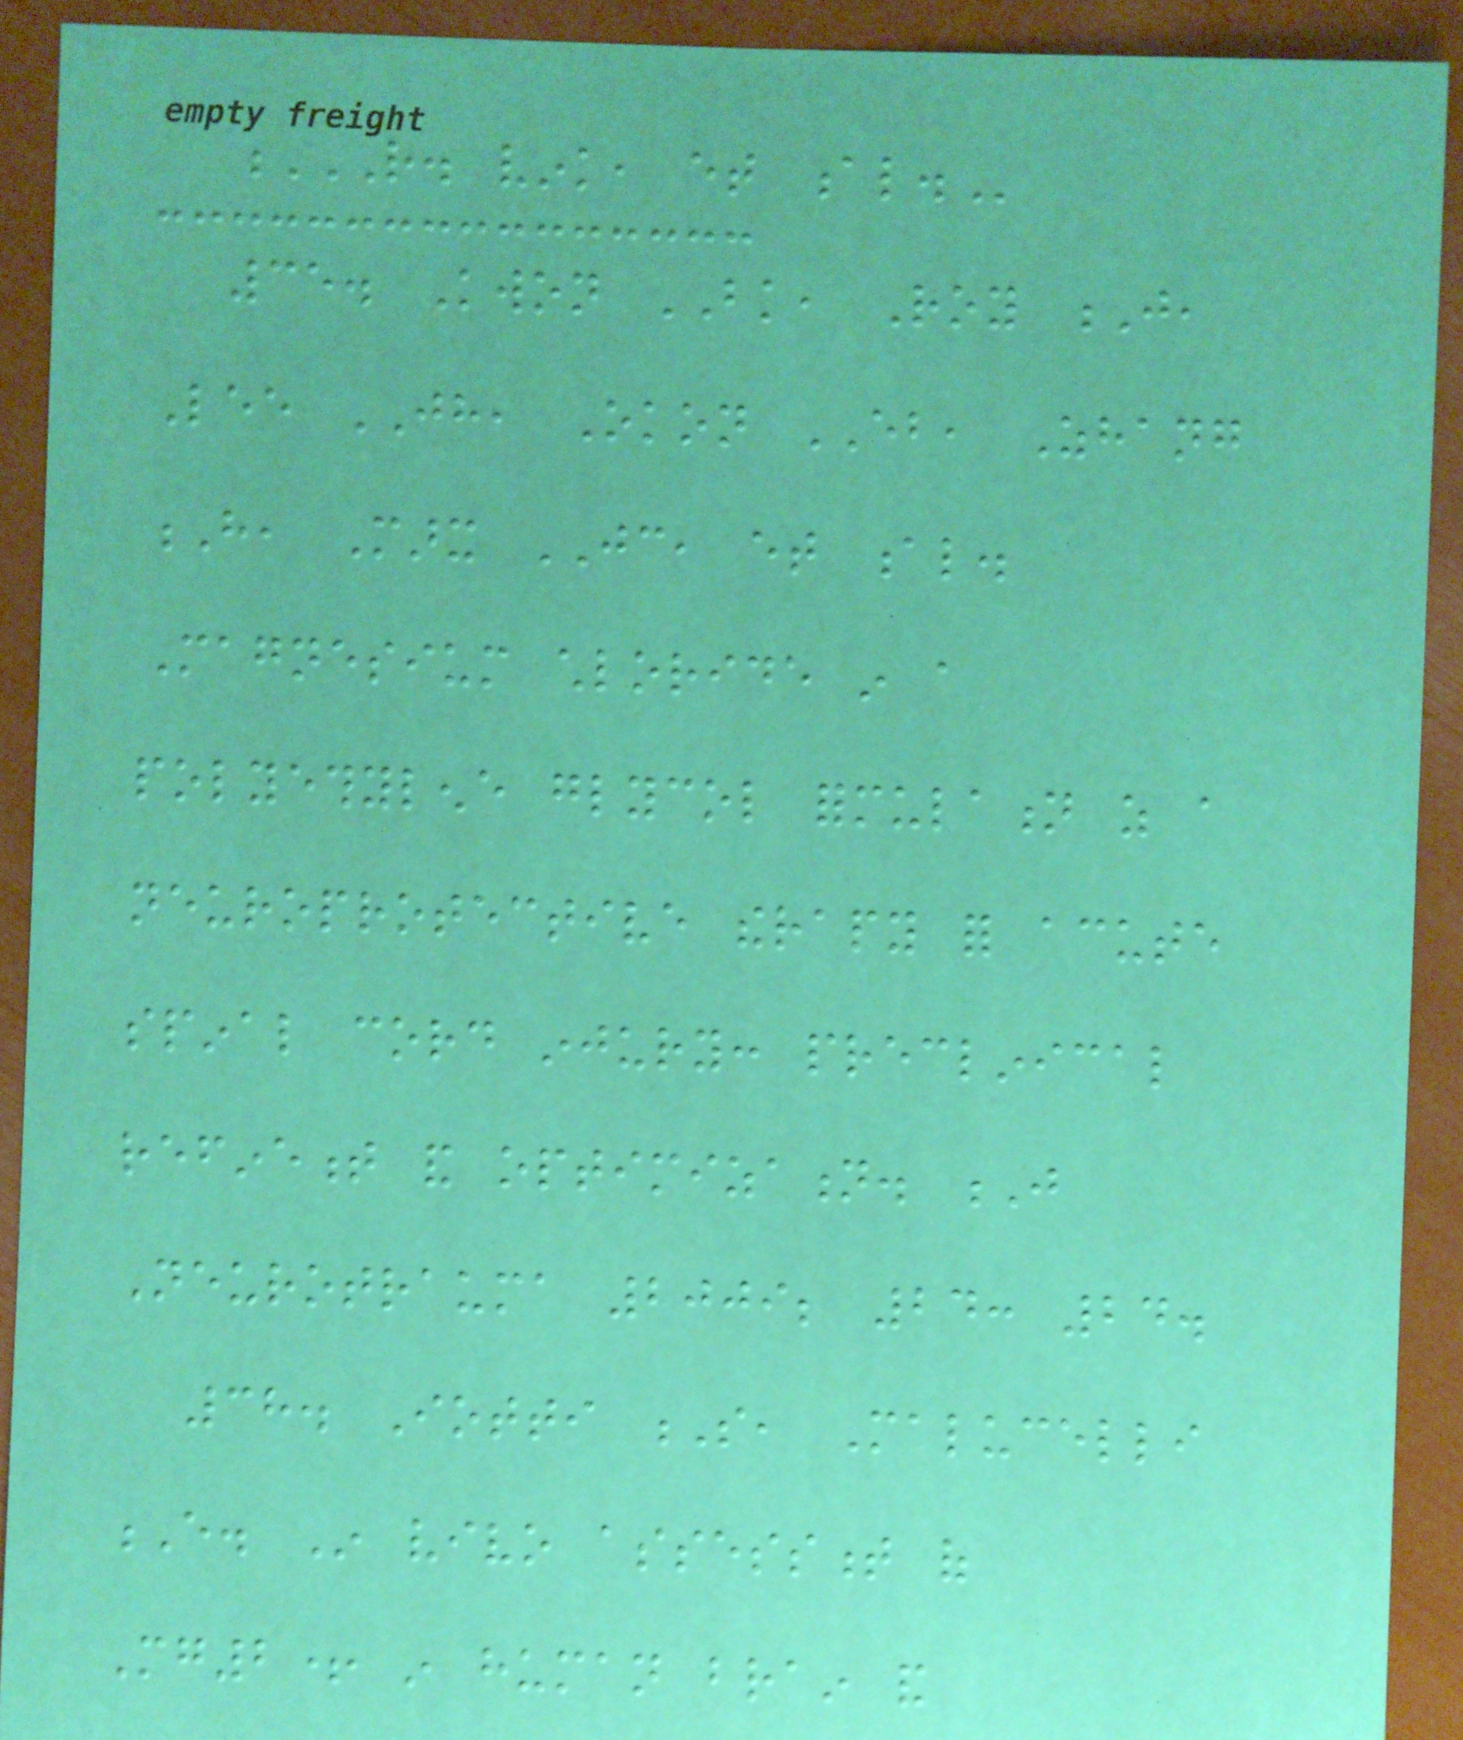R. VINK, ET AL.
35. Kwon BK, Roy J,
Lee JH, Okon EB, Zhang
H, Marx JC, et al.
Magnesium chloride in a
polyethylene glycol formulation as a
neuroprotective therapy for acute
spinal cord injury: preclinical
refinement and optimization. J
Neurotrauma 2009; 24: 24.
38. Iotti S, Malucelli
E. In vivo assessment of
Mg2+ in human brain and
